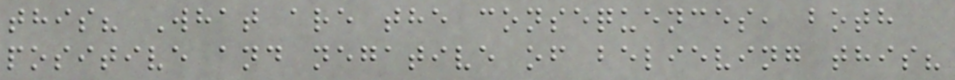this? What are the consequences, both
positive and negative of believing this?
